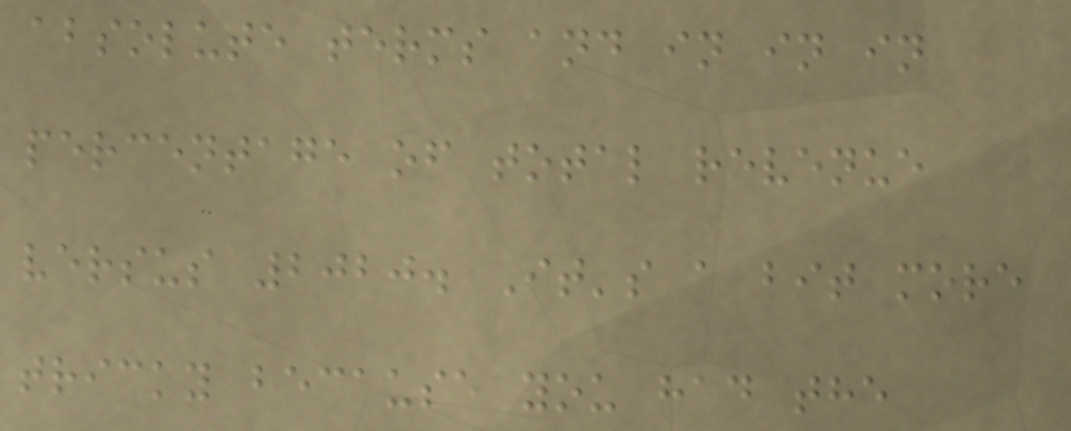absolute terms and in in in
percentage of total revenue
versus 2020. It's a bit more
tricky because you had the
